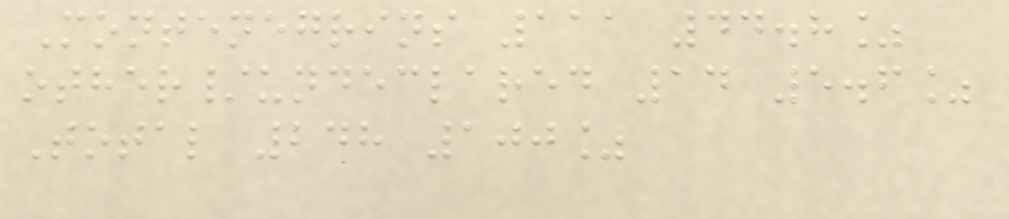Montenegrins 111 44.8%
other/undeclared 14 5.6%
Total 248 100%
